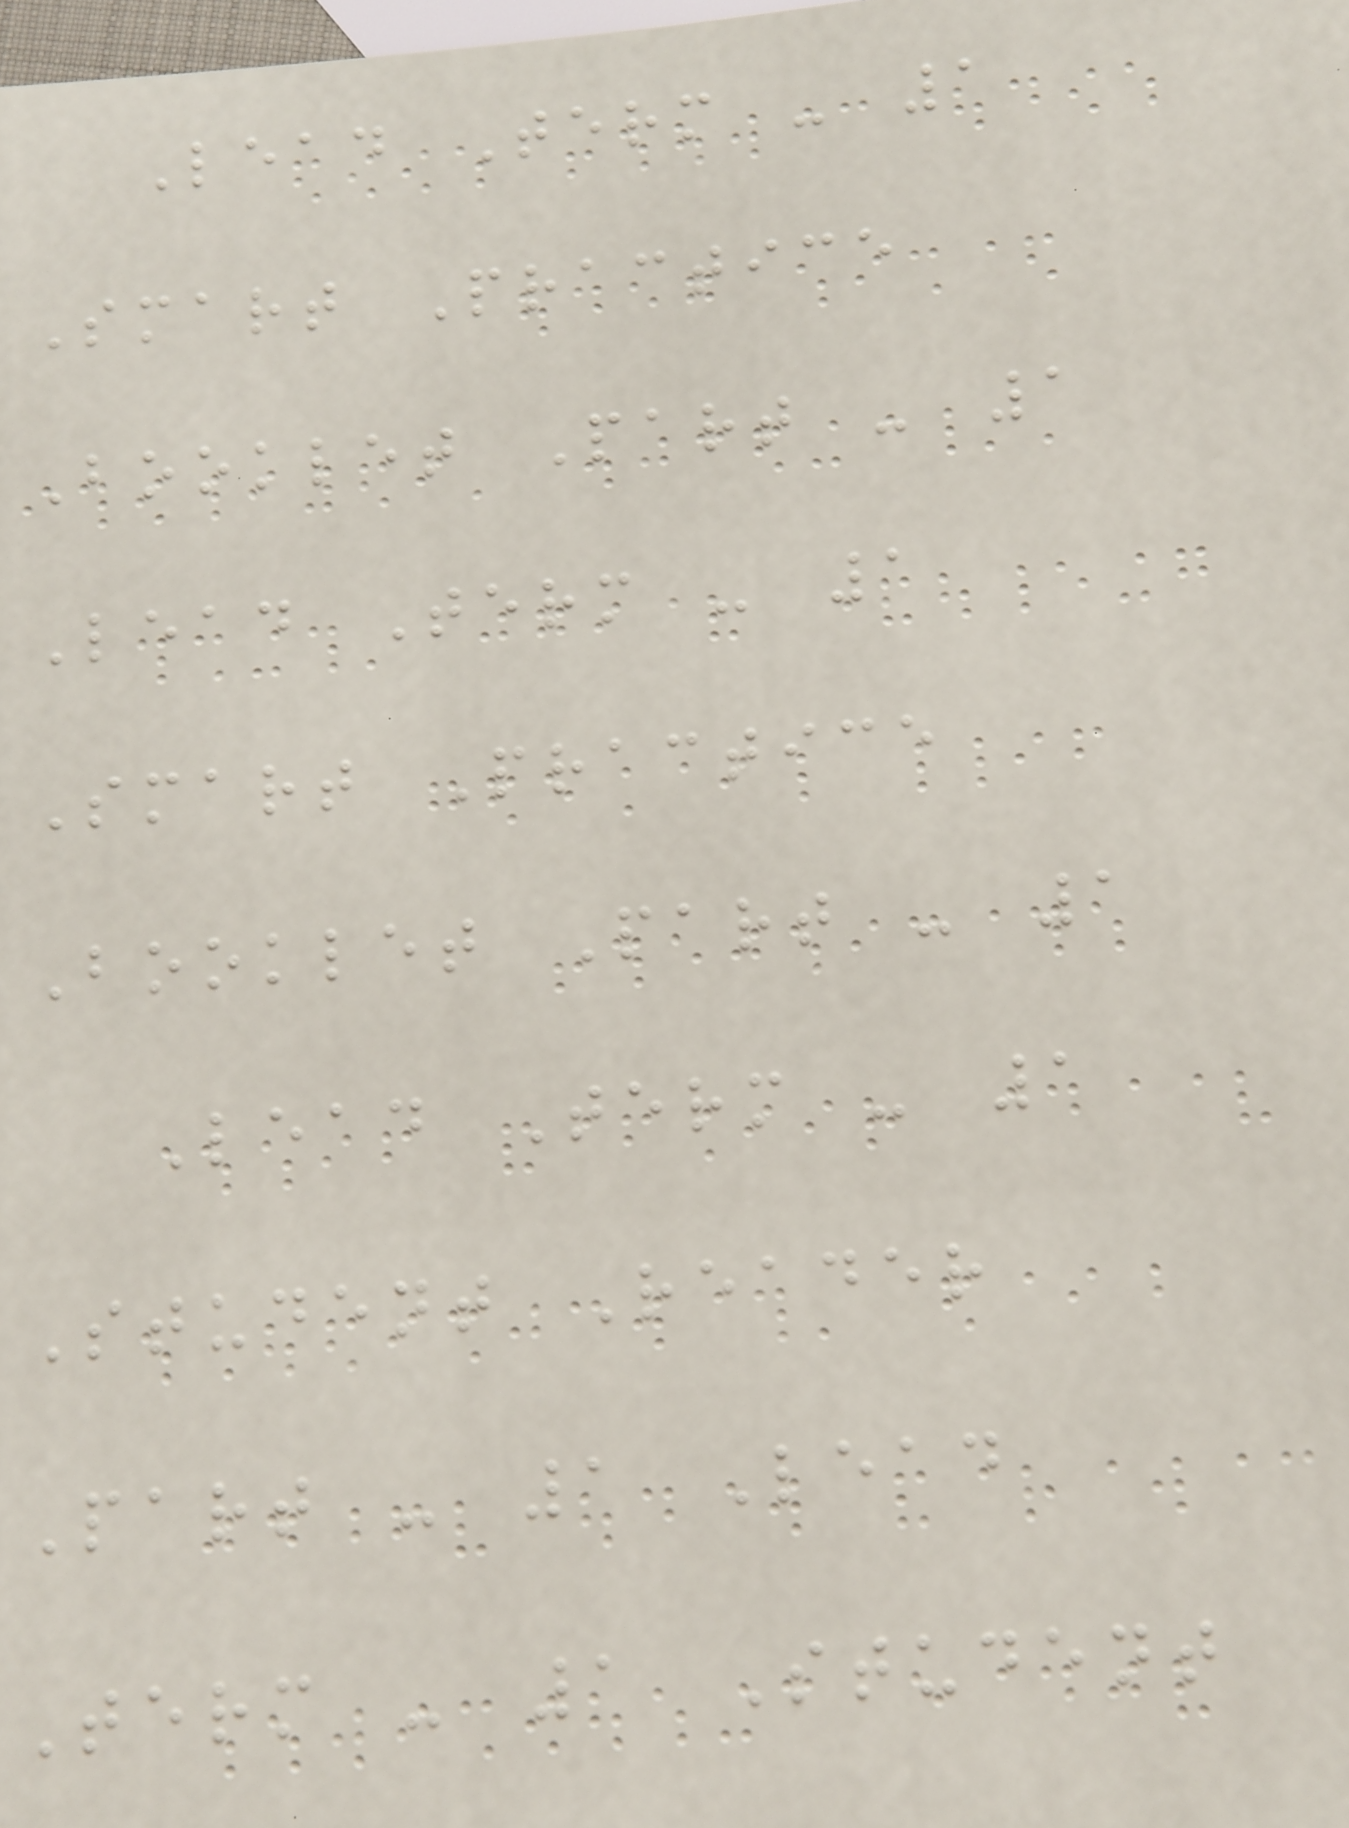Lead Term - 1
Smart Practice
Booklet Part - 1
Lead Term - 1
Smart Practice
Booklet Part - 1
Lead Term - 1
Student Reader
Part - 1 Lead
Term - 1 Student
